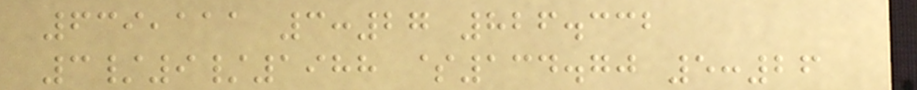639,111 3:27 826.332
3/9/1988 $134.70 5:26
